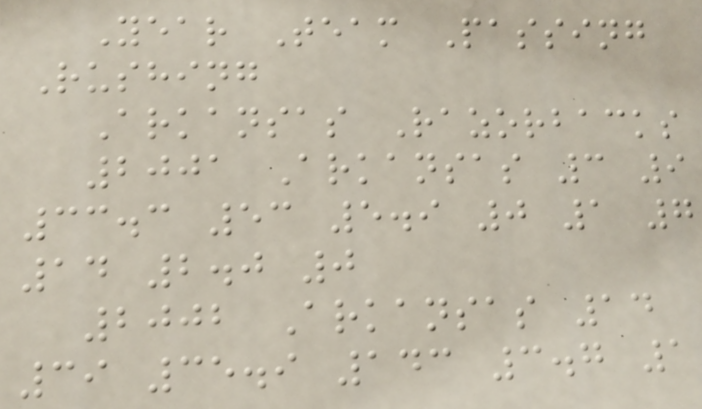Year Team Passing
Rushing
Arkansas Razorbacks
2001 Arkansas 3 9
33.3 53 5.9 0 1 7
14 2.0 0
2002 Arkansas 14
39 35.9 143 3.7 1
